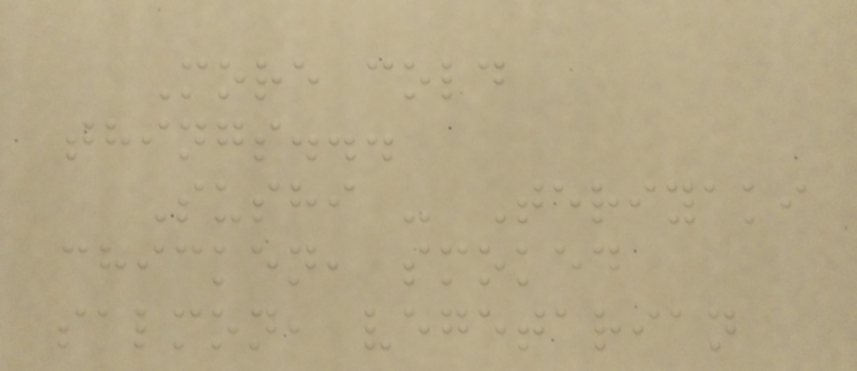More cold
things...
Sushi - Teriyaki
chicken, smoked
salmon, vegetarian
